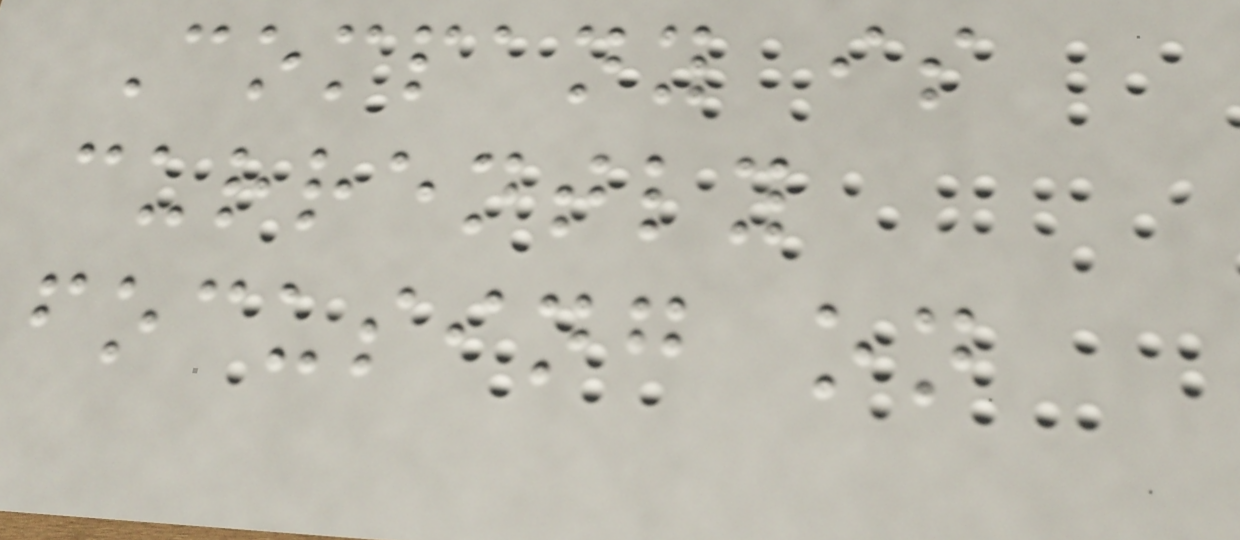Company is
currently
focusing on
